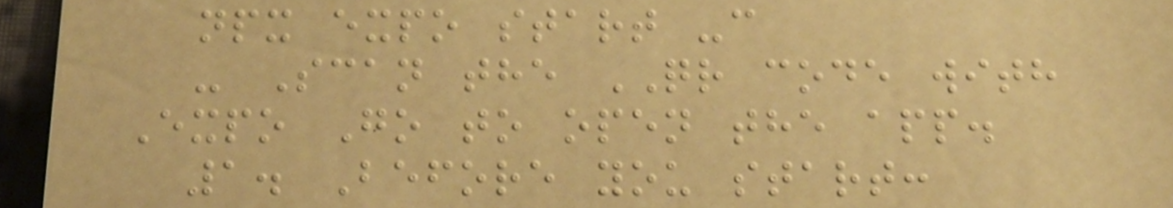npx expo start -c
- Scan the QR code with
Expo Go to open the app.
1. Before you start:
